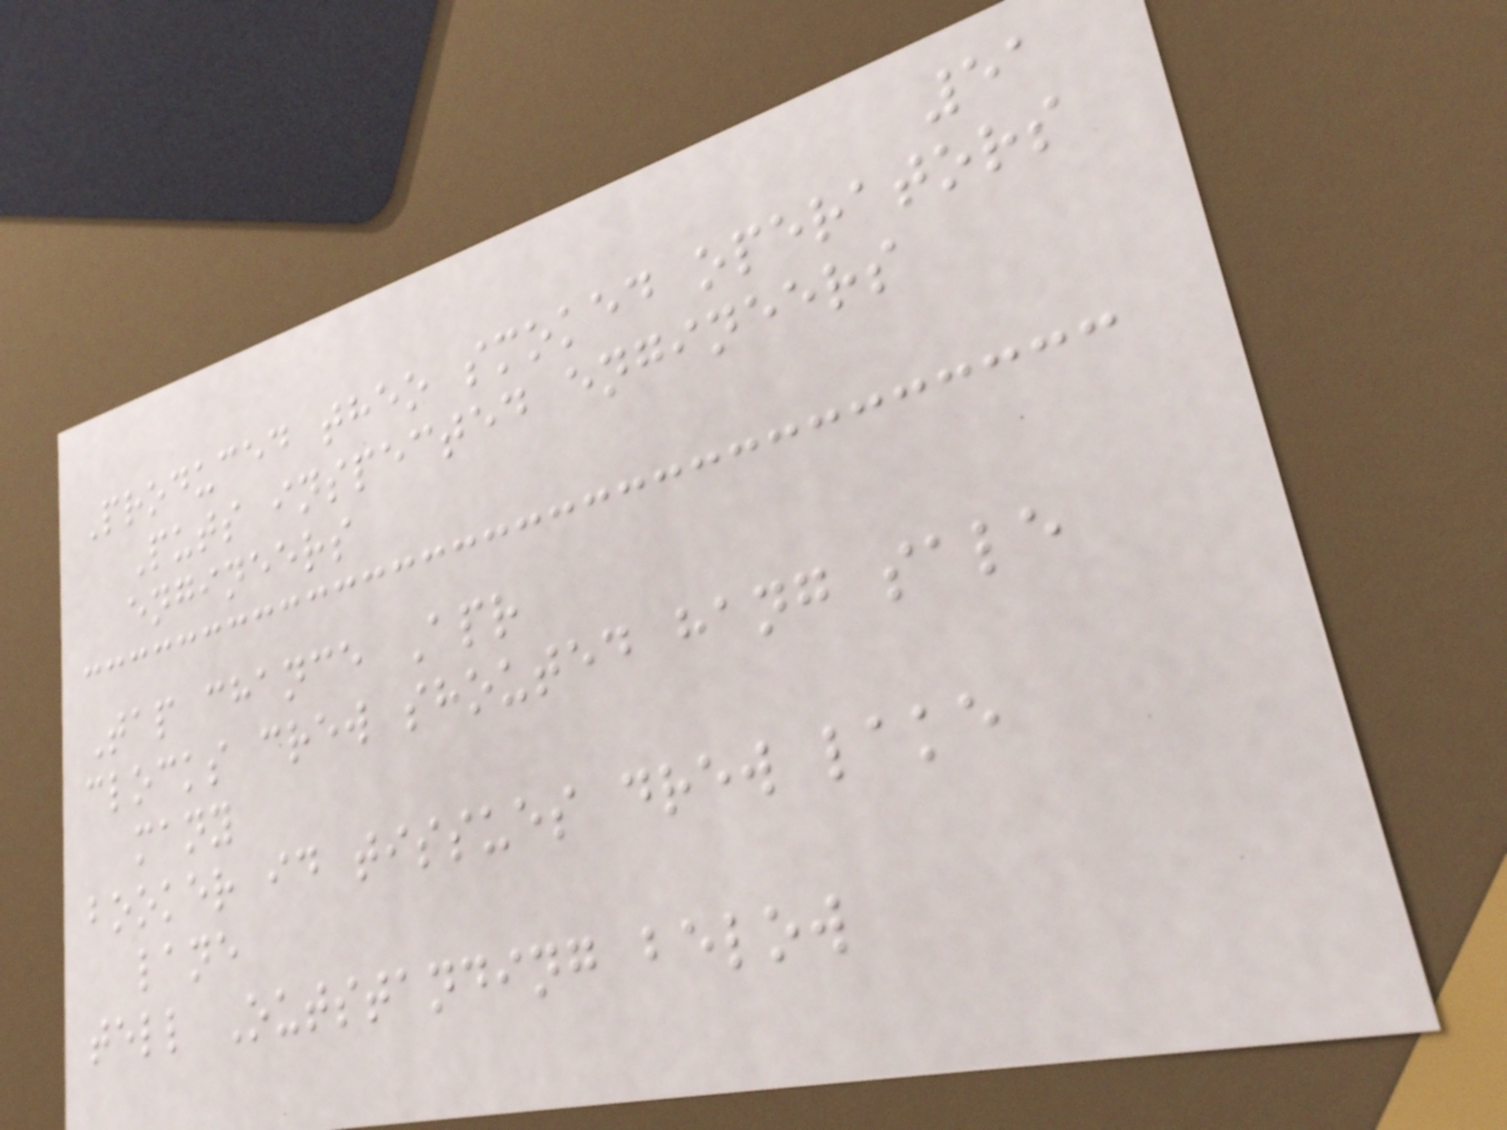51
Produced theo smoked operators
Puts inspected engineers
engineers
Tap chance Apr
clocks crew shouted hang sale
many
booker id tissues drew lake
lane
tell Outstanding below
